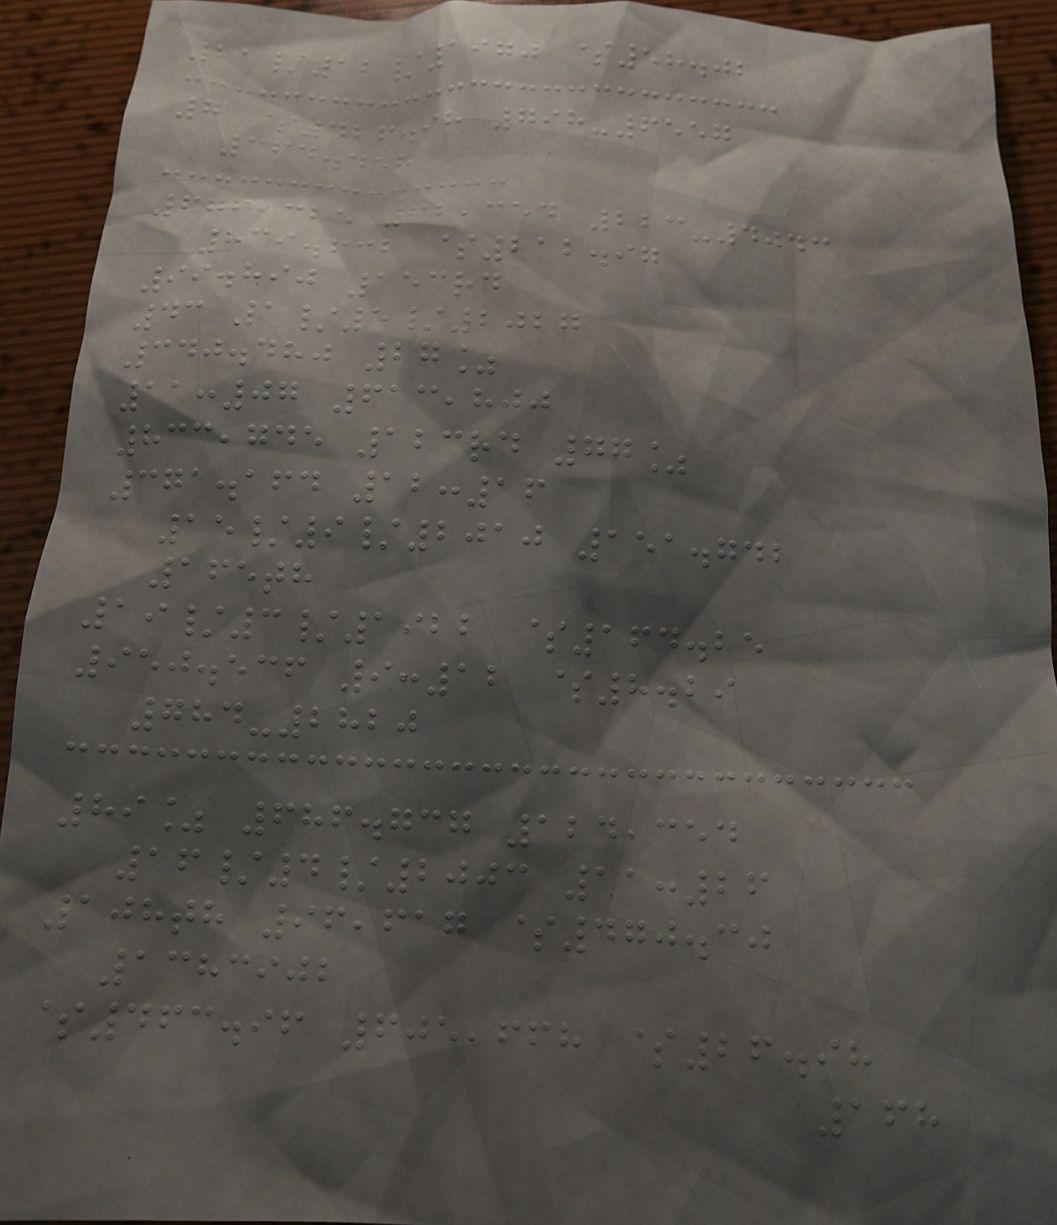21/12/1970 $58.02
7 $426.98 798-6557
364.458
676,325 62,354 223-4043
839.632 $212.97
99.890 153rd
43 1/5/2027
340.480 27%
11:07 613,800
833,745 123rd 77%
371.164 12:16
15/9/2010 151.742
165th
19/3/1922 $164.25
950.536 9:12 $8.29
784-2820
89% 686.737 124,354
16/4/2003 11:26
108th 96,617 $470.30
1383902
$463.96 605,668 $26.98
168
